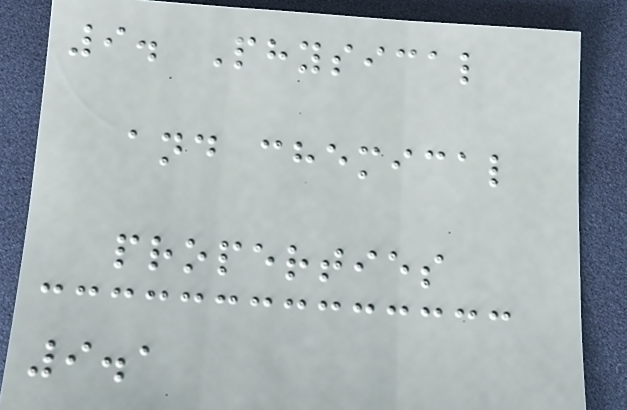9. Physical
and chemical
properties
9.1
